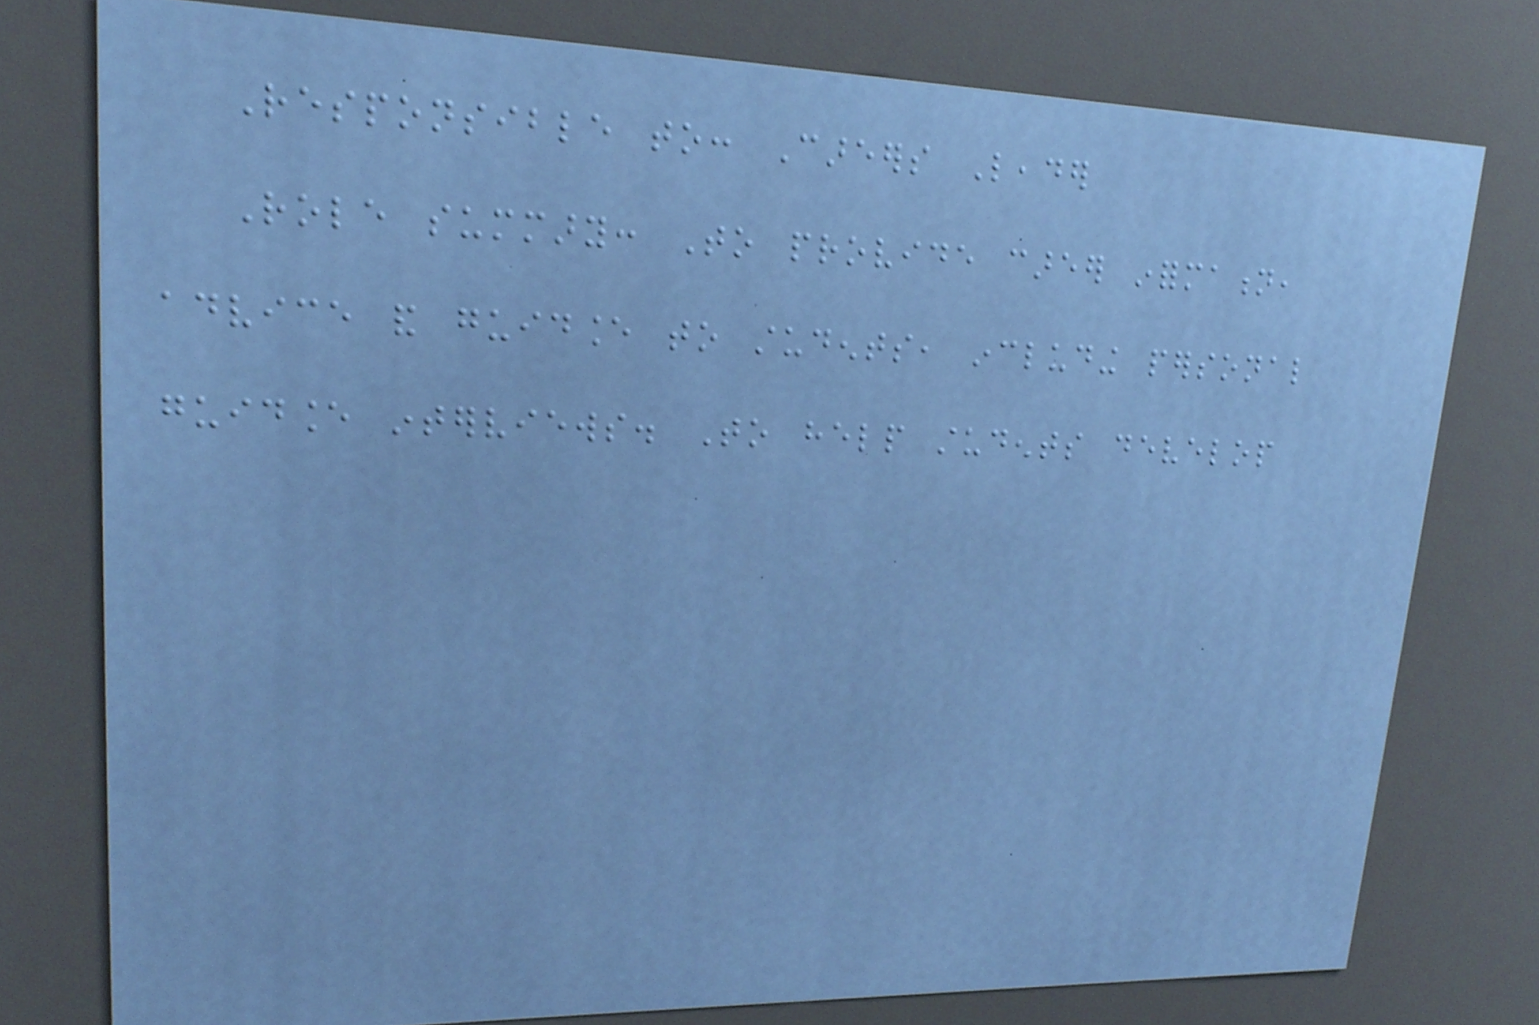Responsible to: Careers Leader
Role summary: To provide career information,
advice and guidance to students, including personal
guidance interviews. To help students develop
